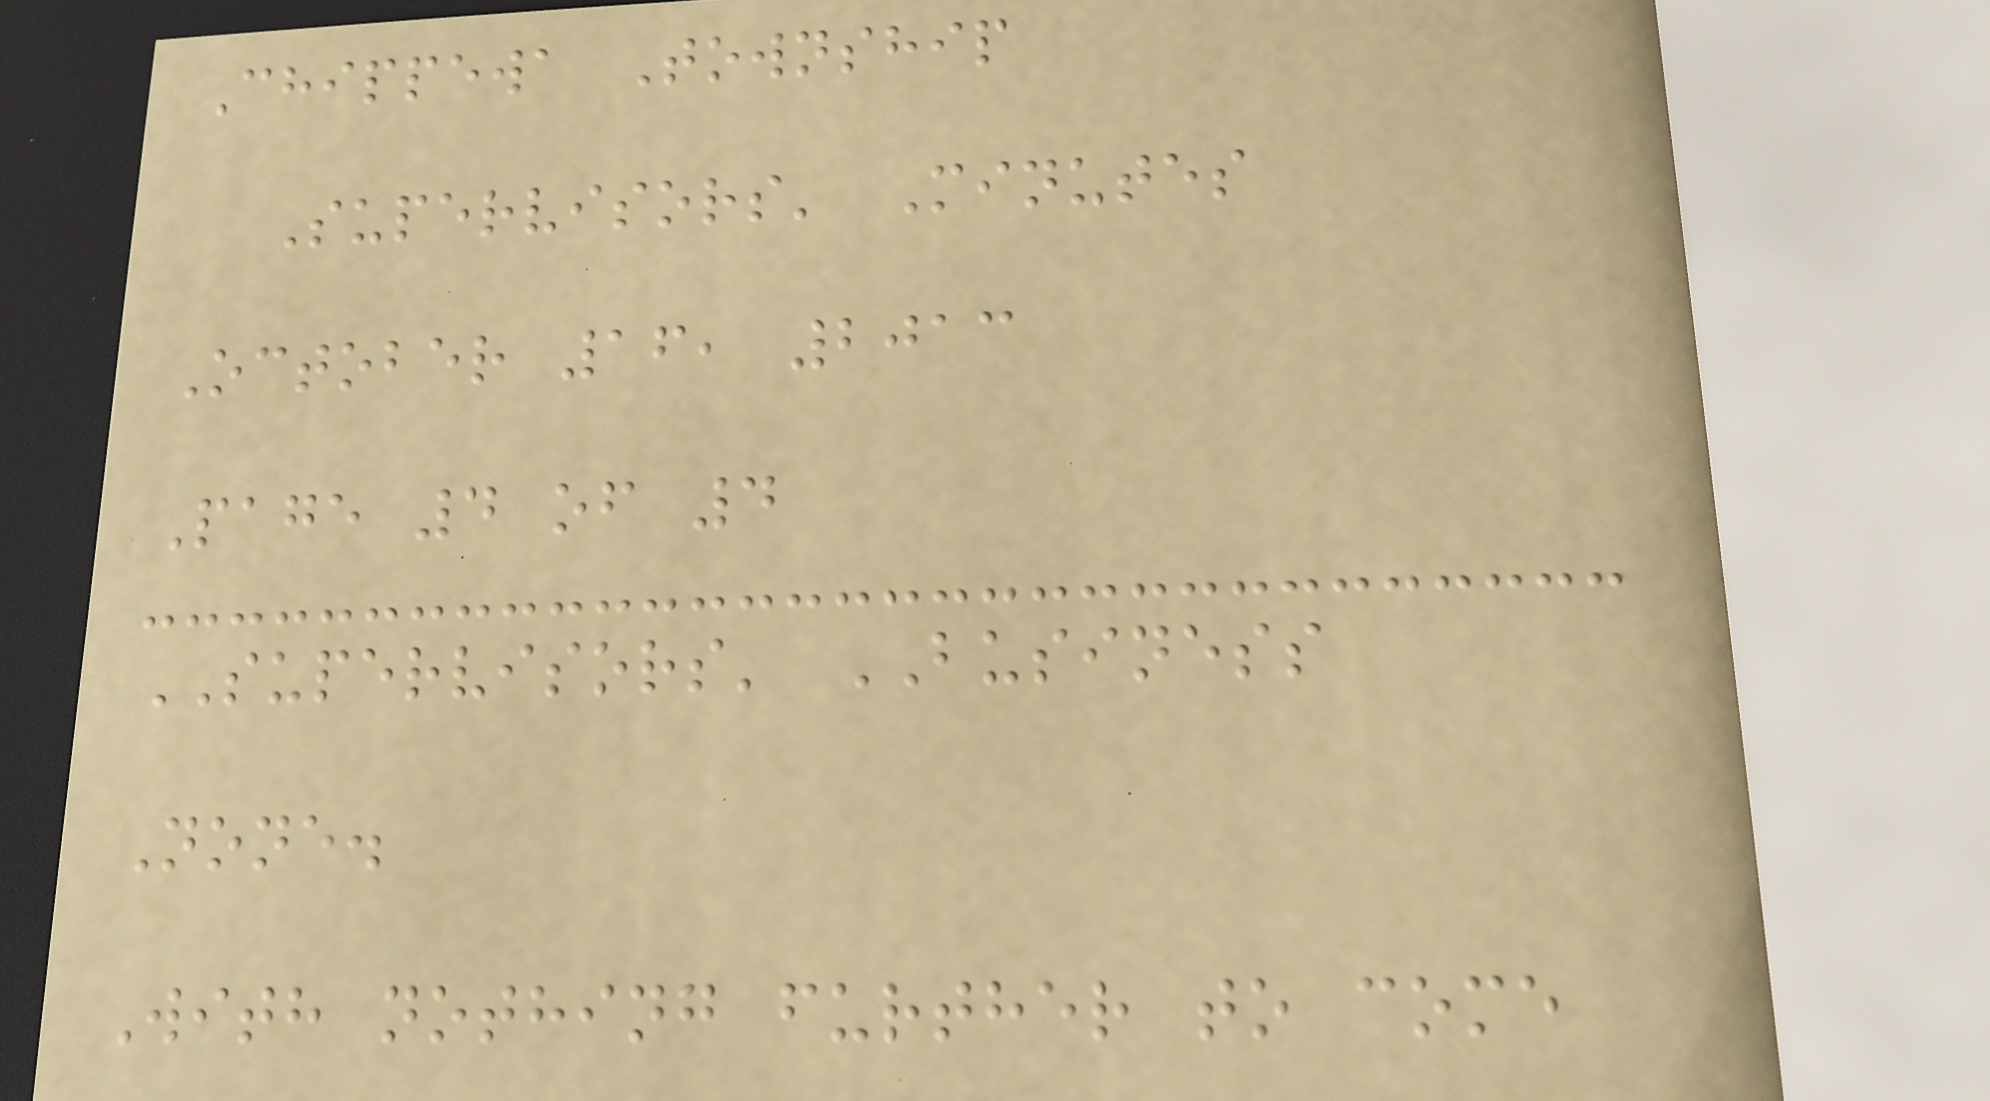Chippewa Township
Supervisors' Minutes
October 16, 2013
Page 4 of 4
SUPERVISORS' BUSINESS
None.
With nothing further to come
